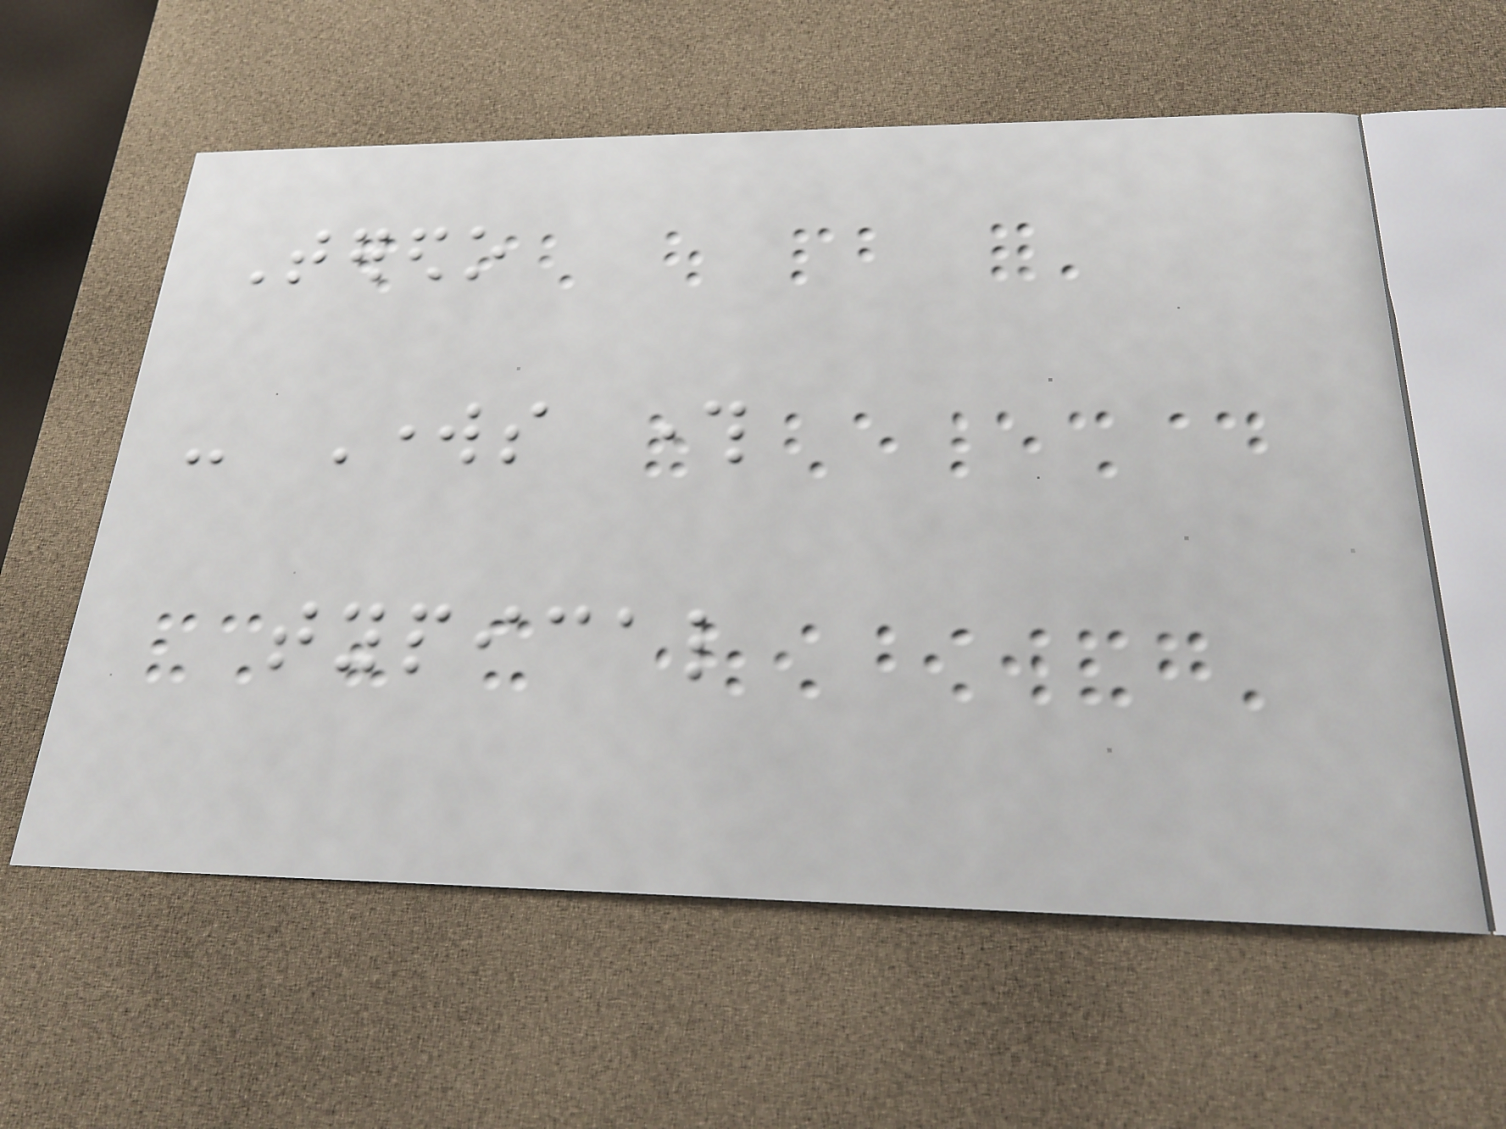Teredo
- Works through
typical
